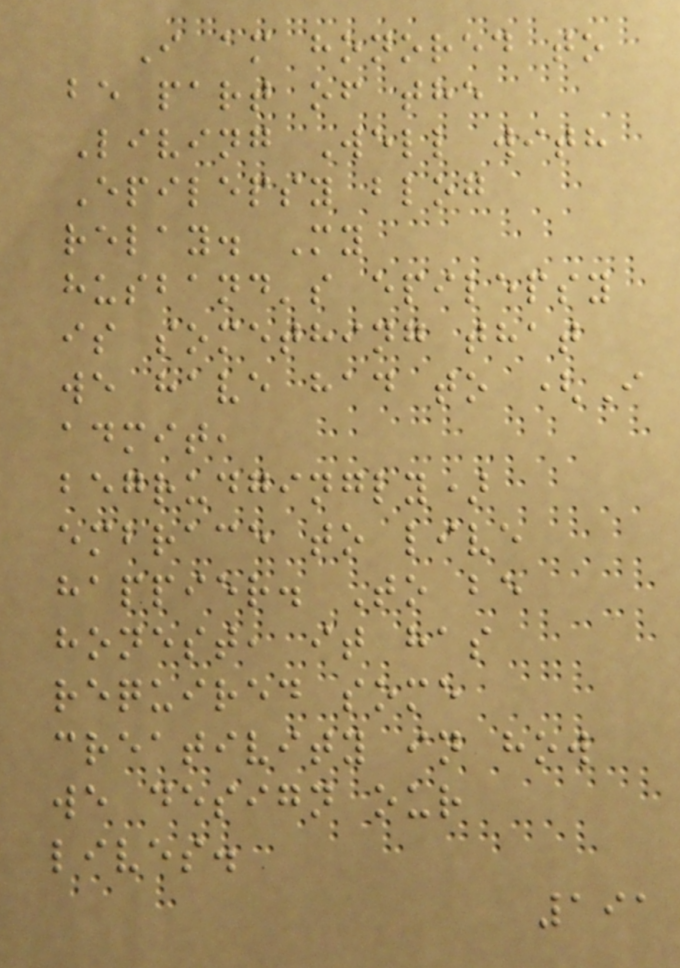I am honored to
be part of the
Living Well with
Epilepsy blog
relay. My
husband's epilepsy
is something that
we have had to (I
admit,
begrudgingly)
embrace to live
happier. To be
honest, it has
required some
creativity in how
we design our
lives.
191
